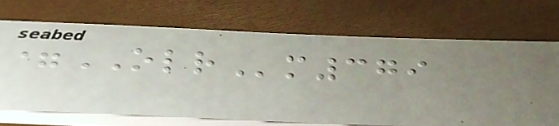=OLRm379
